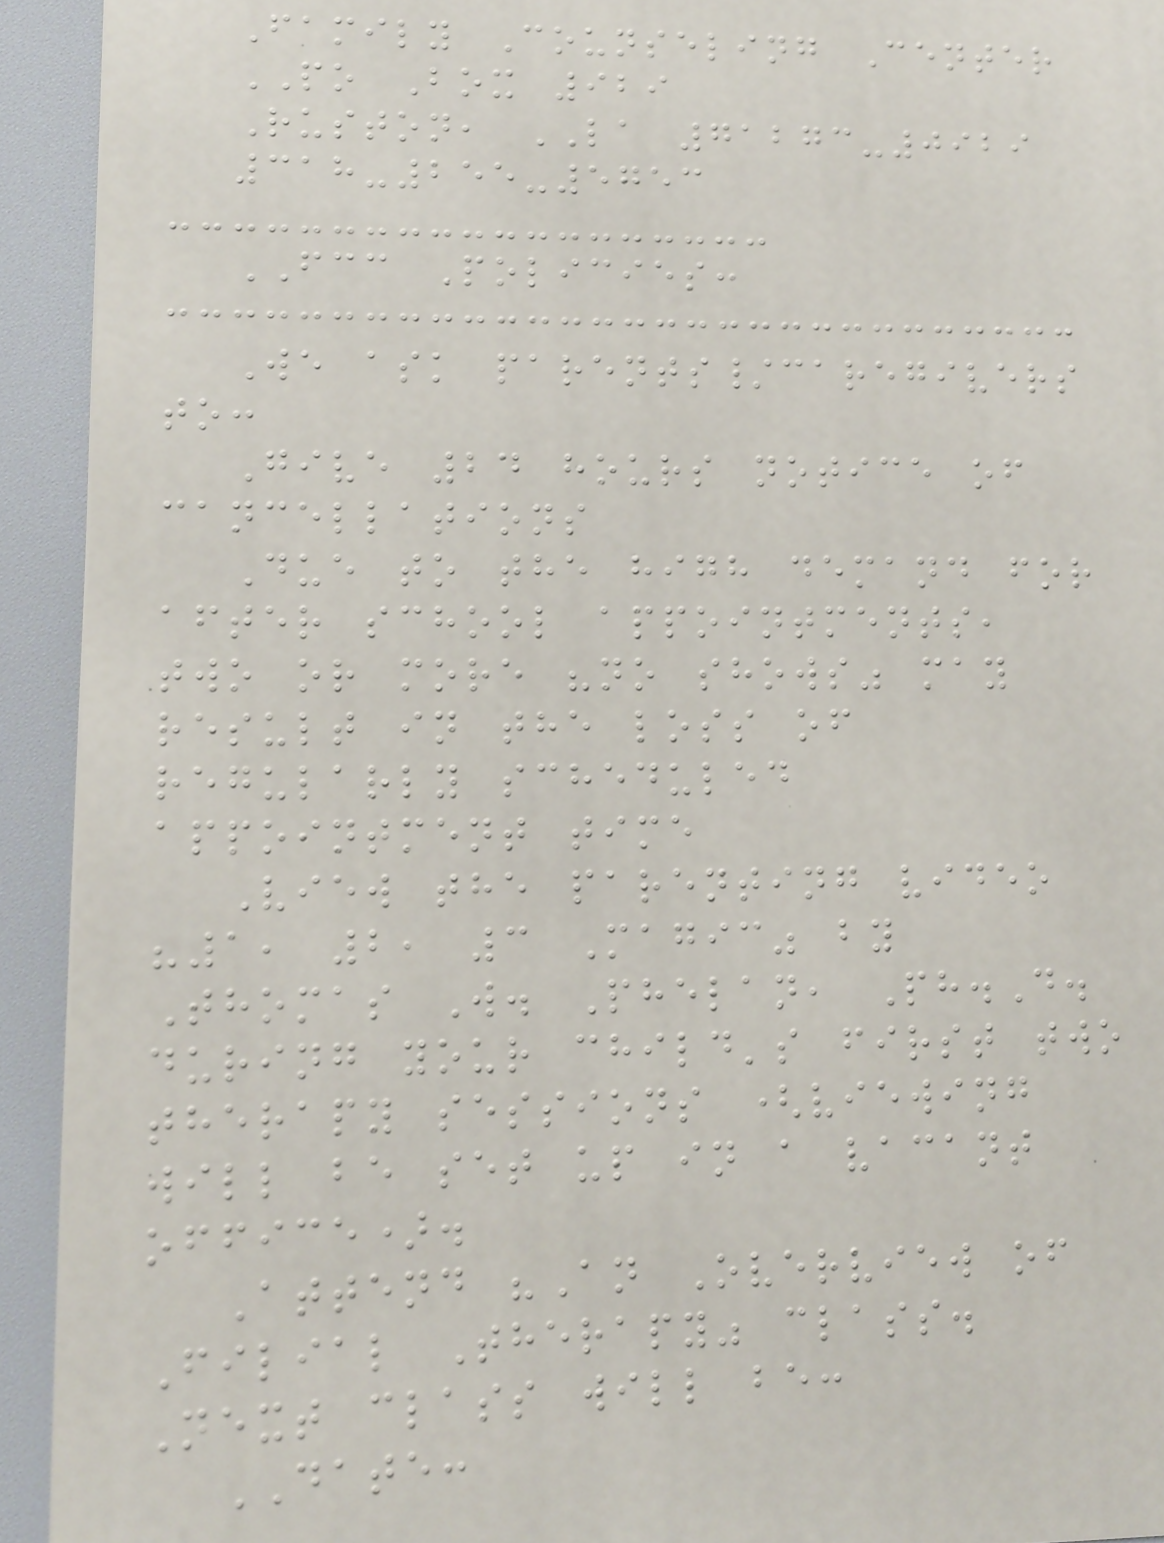Family Counseling Center
PO Box 929
Ruston, LA 71273-0929
318-255-5753
FCC Policies:
We ask parents/caregivers
to:
Give 24 hours notice of
cancellations
Due to the high demand for
after school appointments,
two or more "no shows" may
result in the loss of
regularly scheduled
appointment time
View the parenting video
"1, 2, 3 Magic" by
Thomas W. Phelan, Ph.D.
during your child's first two
therapy sessions (viewing
will be set up in a vacant
office).
Attend "An Overview of
Filial Therapy" class.
Next class will be:
DATE:
